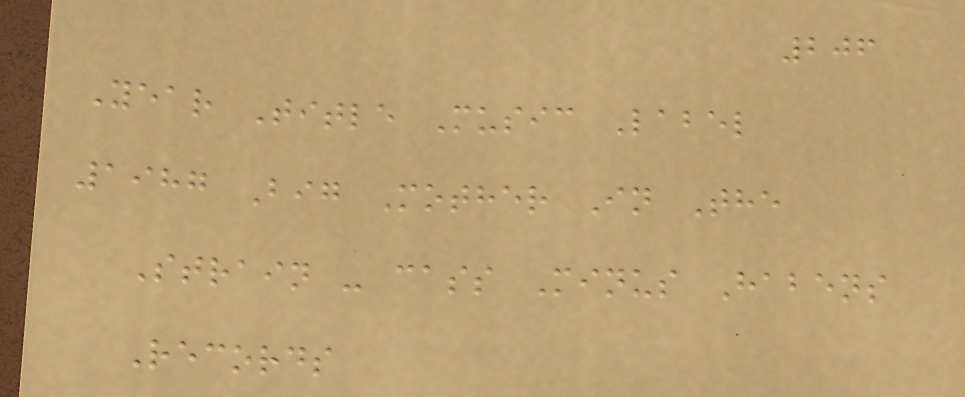206
Year Title Music Label
1987 Big Mother In The
Strain - cass Minus Habens
Records
